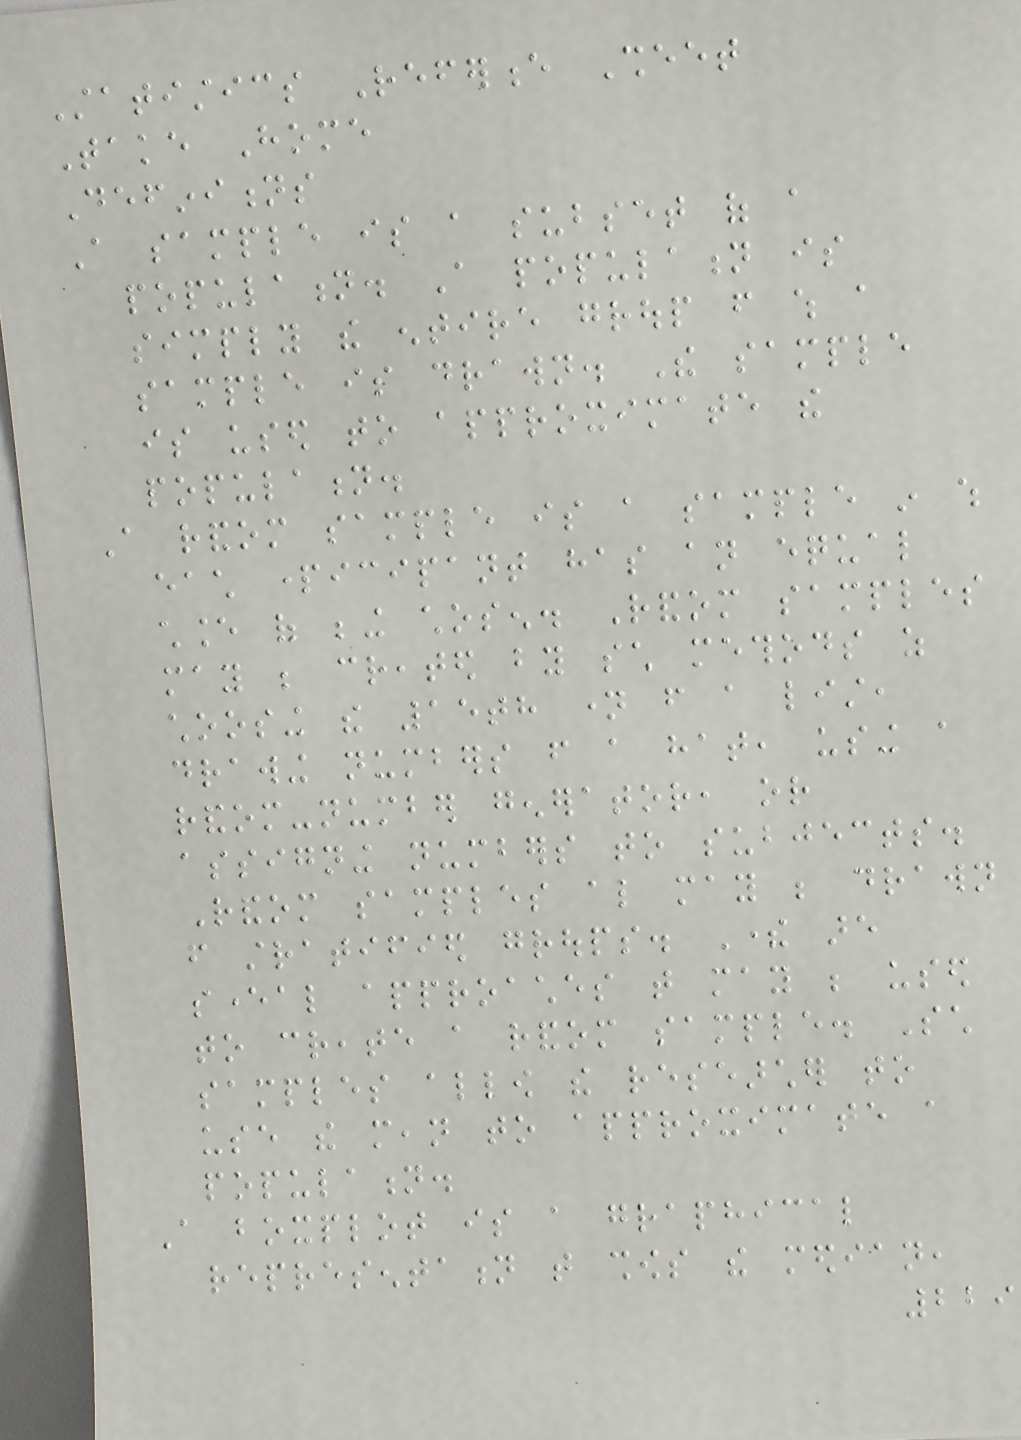Statistics Reference Sheet
Take Home
Definitions
A sample is a subset of a
population. A population is
simply the entire group from which a
sample is drawn. The sample
is used to approximate the
population.
A random sample is a sample in which
each participant has an equal
chance of being chosen. Random samples
may be created by such methods as
choosing the 15th name from a list,
drawing numbers from a hat, using a
random-number generator, or
assigning numbers to subjects.
Random samples also may be drawn
from stratified groups. There are
several approaches that may be used
to create a random sample. Such
samples allow the researcher to
use the mean to approximate a
population.
A boxplot is a graphical
representation that shows the median,
229
